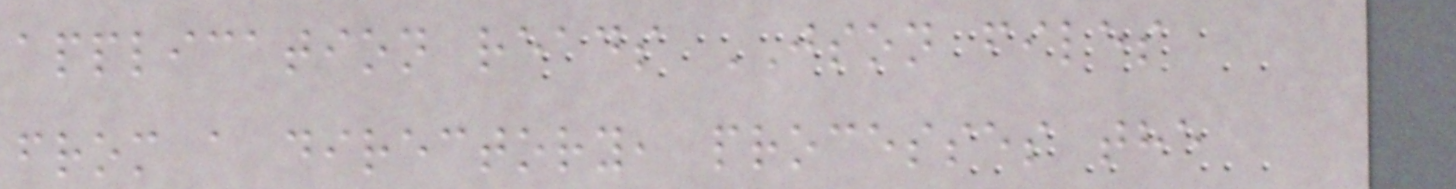application reads JSON files
from a directory, processes the
